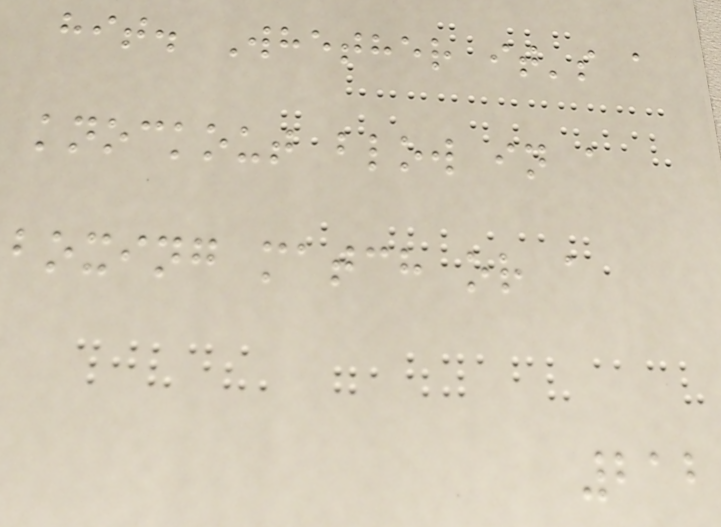hit. Whether it's a
knockout blow in a
boxing match or a
212
